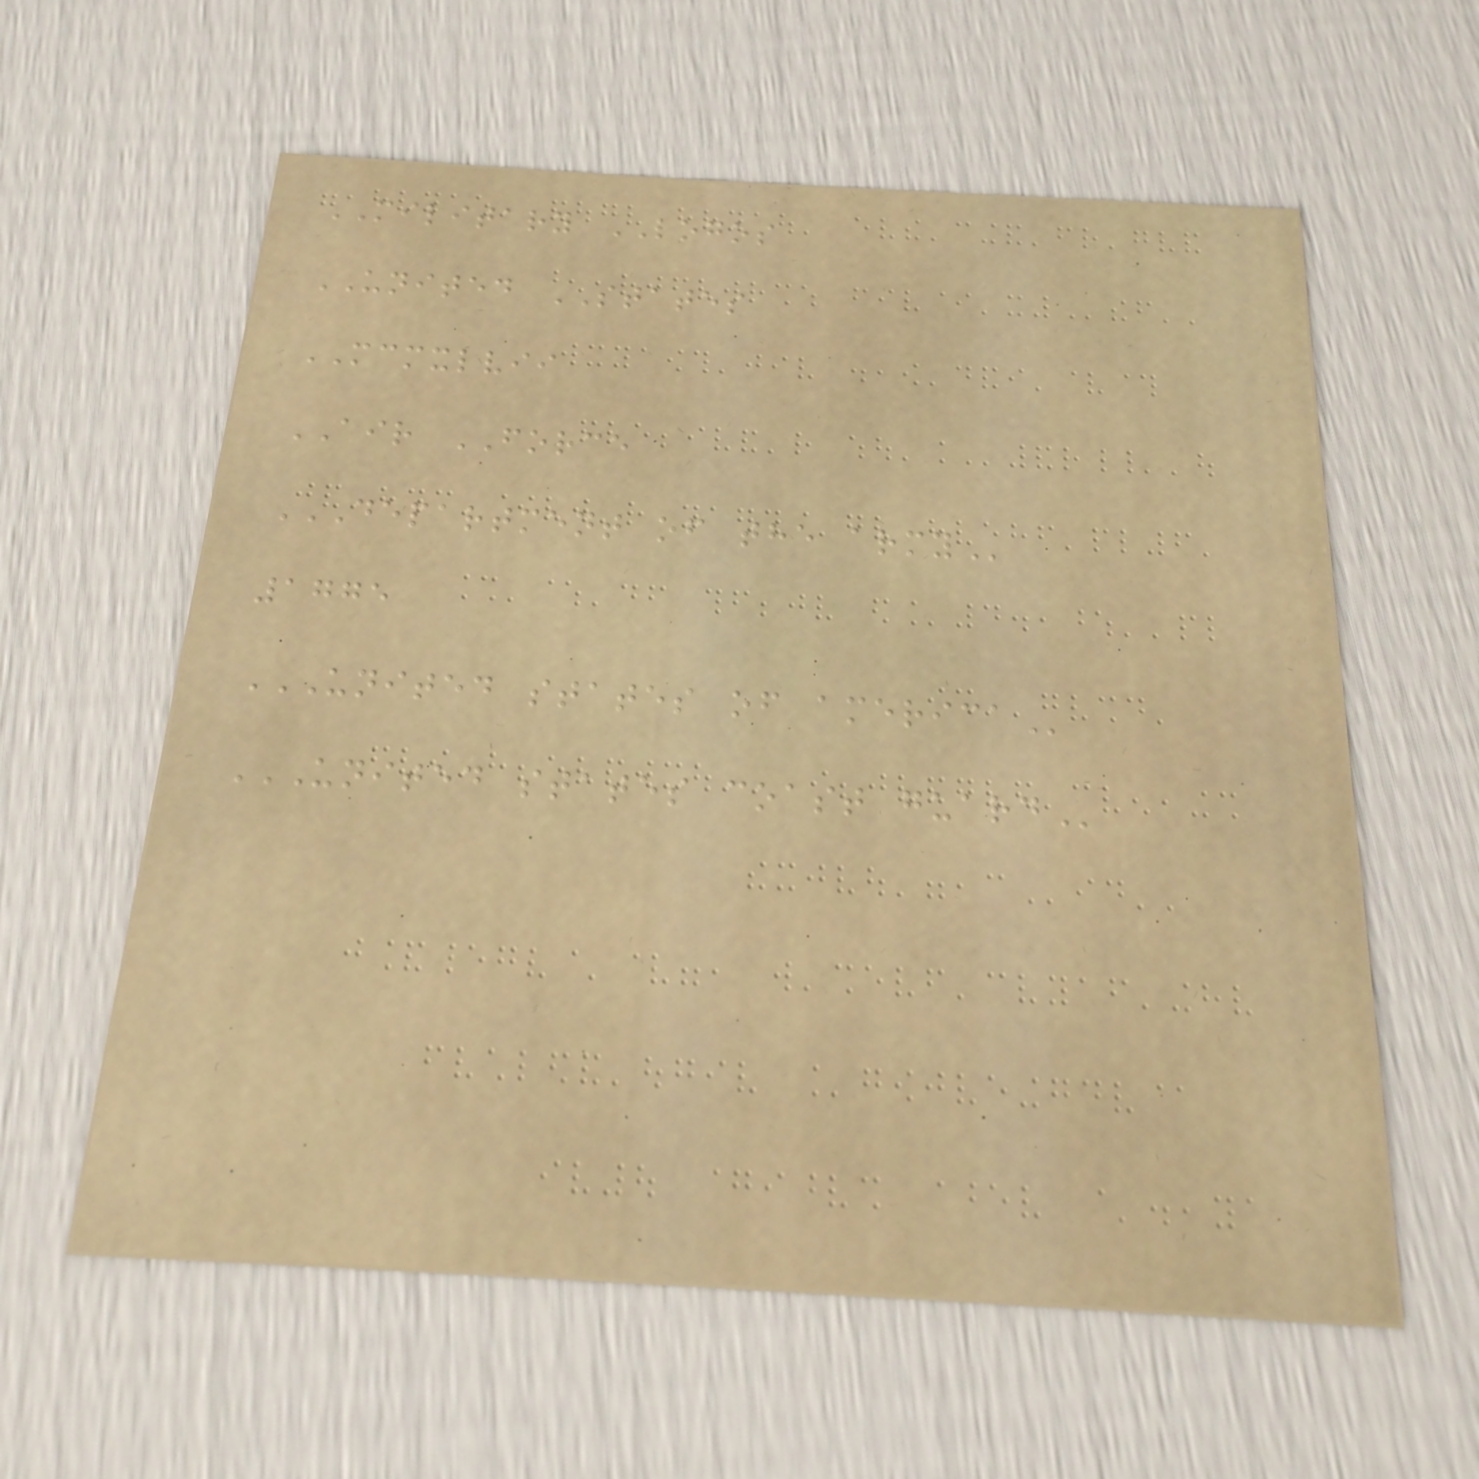MILITARY LOGOS
UNITED STATES
MCMXLVII
AIR FORCE
DEPARTMENT OF THE ARMY
1775
UNITED STATES OF AMERICA
UNITED STATES COAST GUARD
